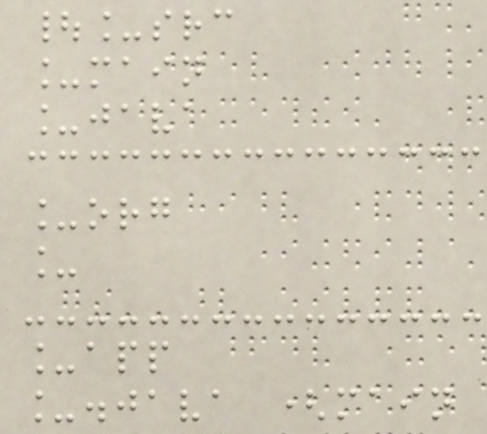|_src
_main
_java
_org
_
_app
_.java (main
